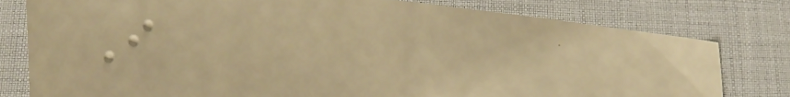I
